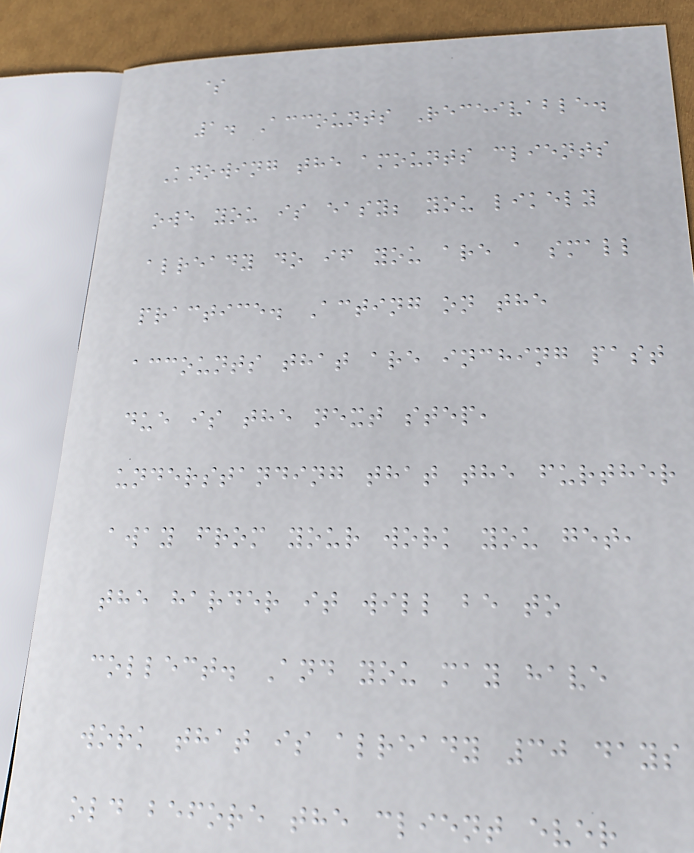$
1. Accounts Receivable.
Knowing the amounts clients
owe you is easy; you likely
already do if you are a small
practice. Acting on the
accounts that are inching past
due is the next step,
understanding that the further
away from your work you get,
the harder it will be to
collect. And you may have
work that is already 30 days
old before the client ever
